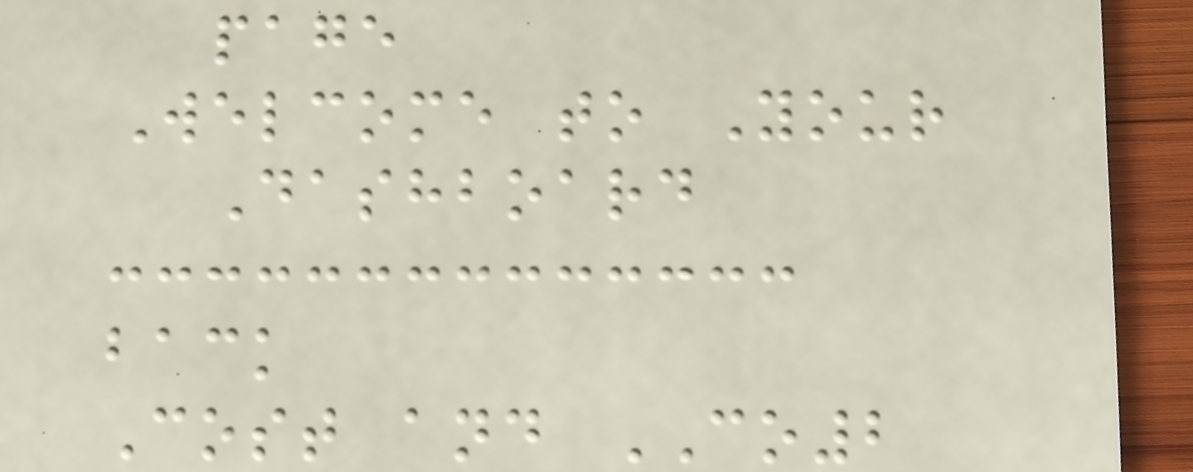page
Welcome to Your
Dashboard
back
Cost and CO2
